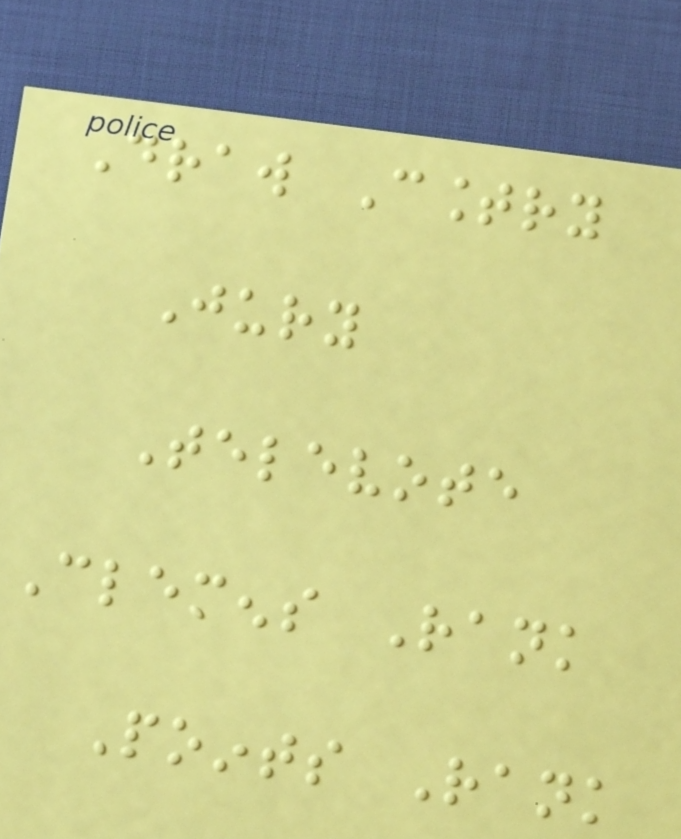Draw Country
Jury
Televote
Clemens Rank
Points Rank
